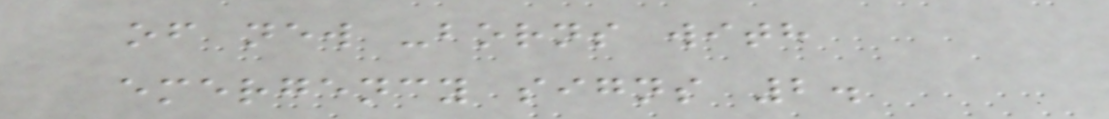of new -borns with
emergency signs 2.
